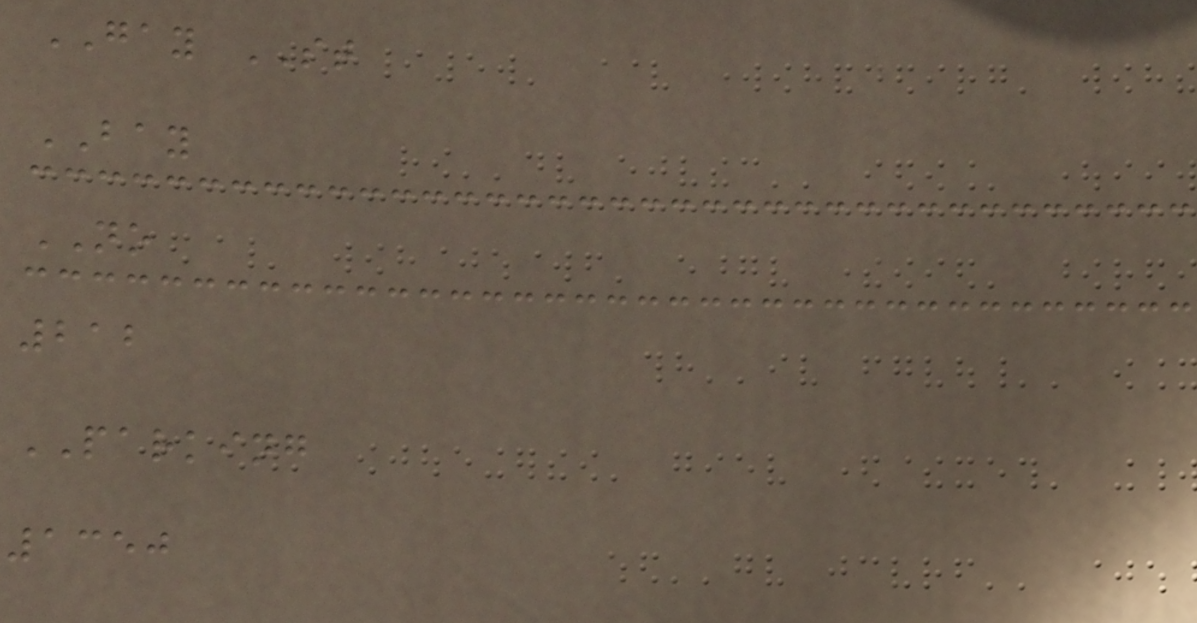GAY ST
BAY
NO
212
PARKING
1350
